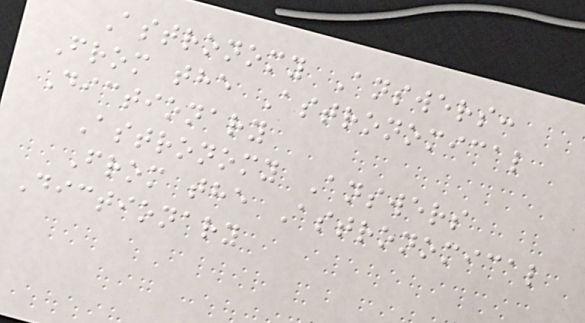Astronomy Answers:
From the Astronomical
Dictionary
Astronomy Answers
From the Astronomical
Dictionary
